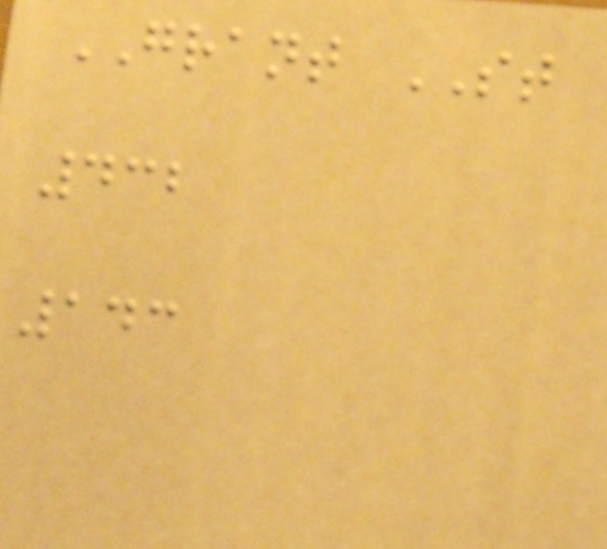GRANT ST
432
143
